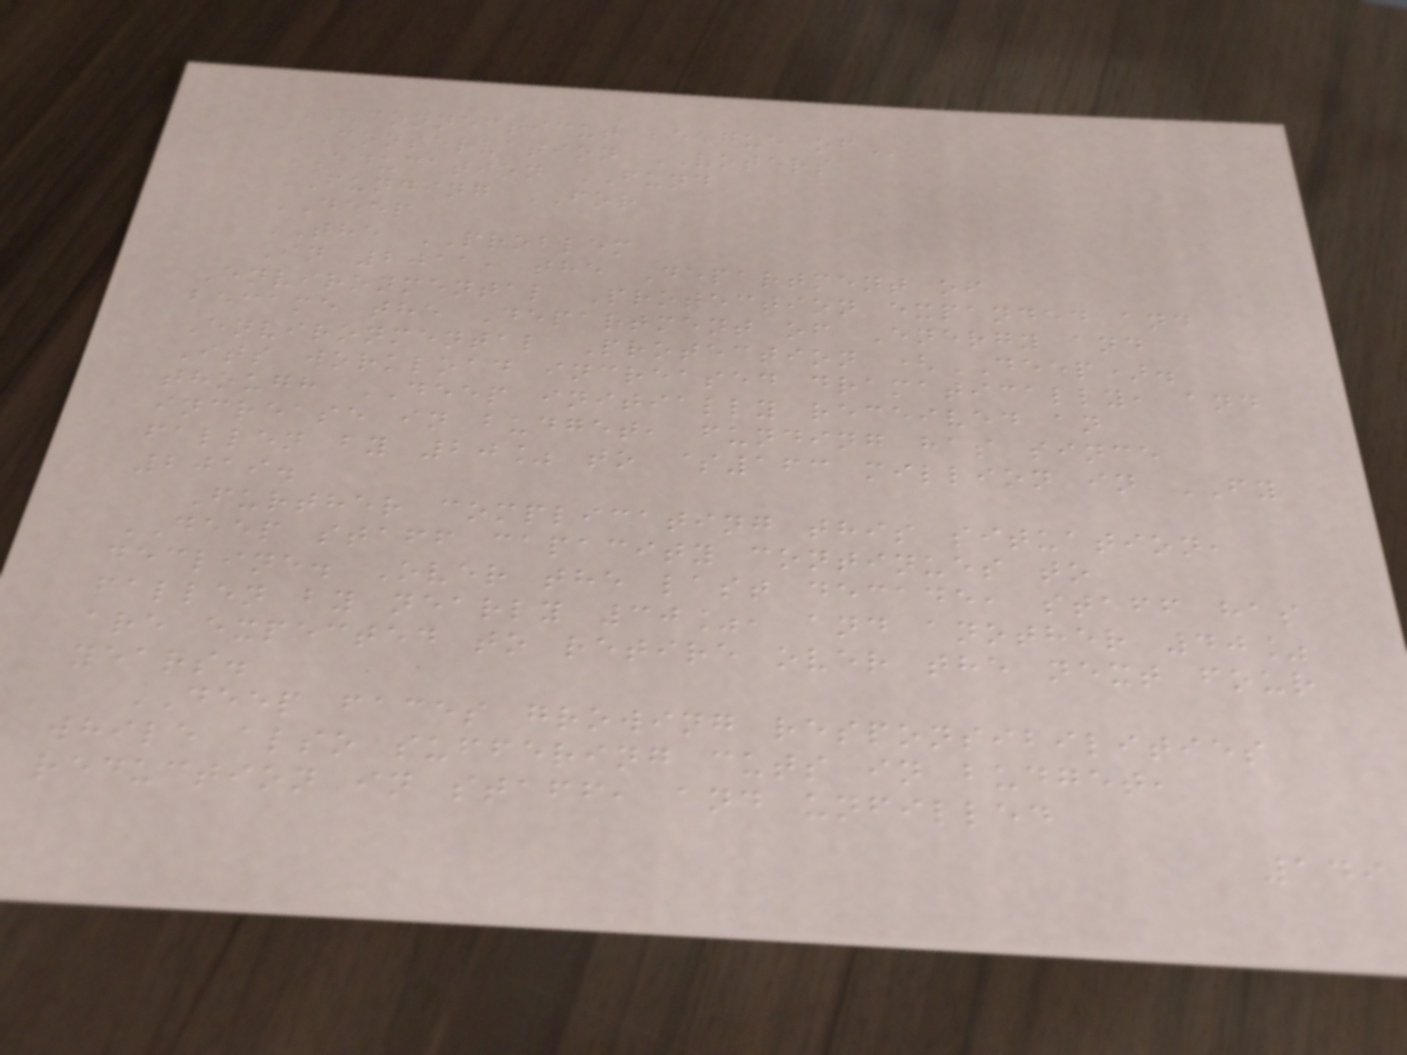CONNECTICUT LEAGUE OF
CONSERVATION VOTERS
EDUCATION FUND
FUNDING FOR
DEEP
THE PROBLEM
In 2011, the Department of
Environmental Protection expanded and
became the Department of Energy and
Environmental Protection (DEEP).
Its workload increased dramatically, and
though DEEP initially received an
increase in budget, funding has since
fallen by 20% to $163 million in FY
2019.
Further complicating this situation,
DEEP staff capacity continues to
decline. Over the last decade, staff has
fallen by nearly 30%, and another 40%
are expected to retire over the next four
years.
DEEP faces growing responsibilities
while also suffering cuts in budget,
reduction in staff, and unfilled
149
